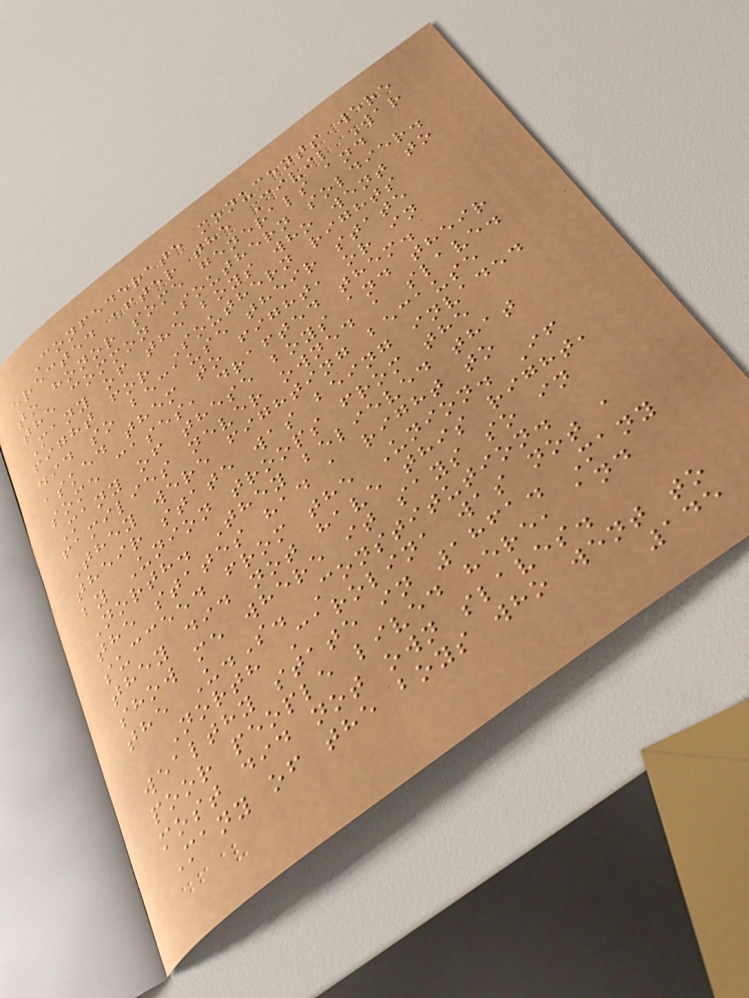Confederate monuments were
erected after the Civil War
to honor some generals and
the common Southern soldier.
Many of the boys who went to
fight for Southern rights
did so because their state
asked them to fight, or in
some cases, drafted them.
Many of these boys and their
families never owned a slave.
They were fighting because
their state was being invaded
by Union troops from the
North. They believed that
the states had a right to
succeed from the Union. If
they did not have this right,
show me where it says so in
the U.S. Constitution.
North Carolina was not a
wealthy state in 1861. Many
poor people lived here, and
most did not own slaves.
Many of the boys who went to
145
